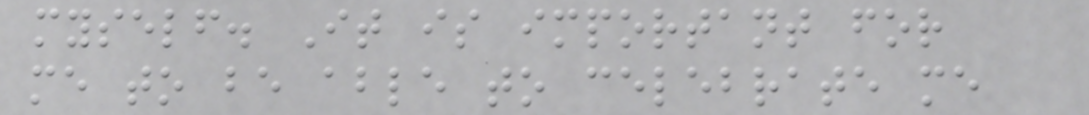myself. It is important for
me to be able to celebrate me
